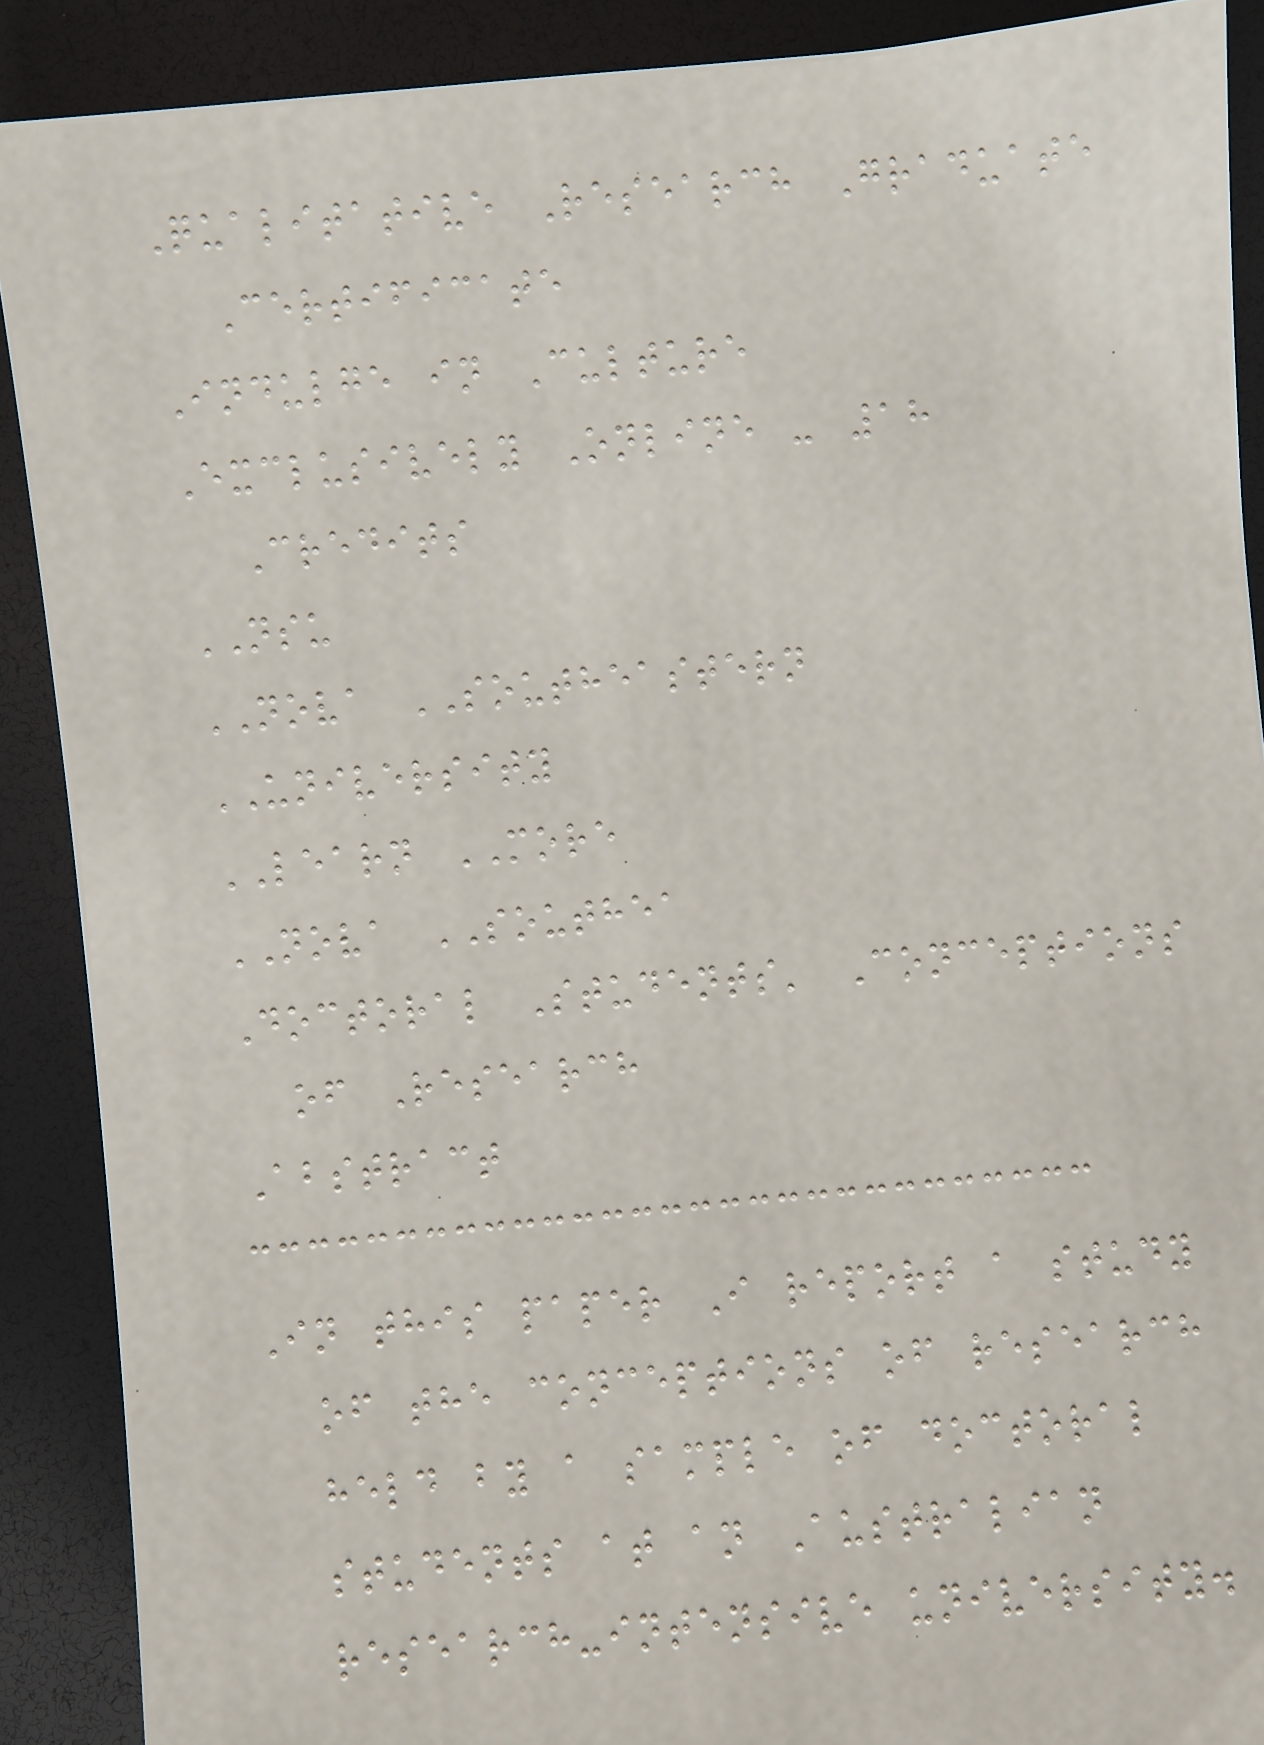Qualitative Research Graduate
Certificate
Indulge in Culture
Exclusively Online - 18
Credits
NSU
NOVA SOUTHEASTERN
UNIVERSITY
LEARN MORE
NOVA SOUTHEA
Doctoral Students' Conceptions
of Research
Abstract
In this paper I report a study
of the conceptions of research
held by a sample of doctoral
students at an Australian
research-intensive university.
